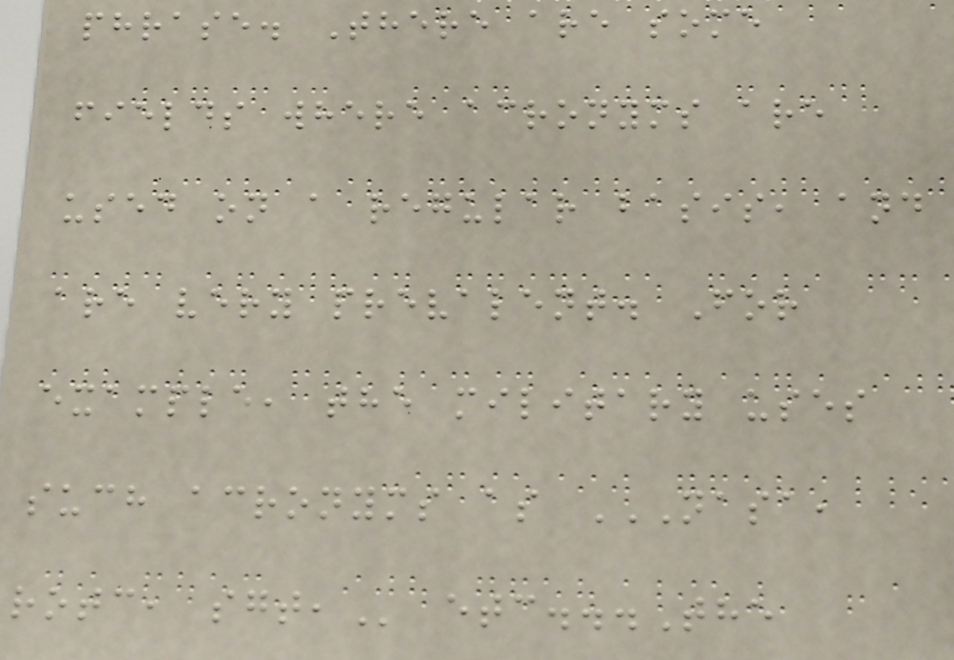phrase. There are some
fields where acronyms are
used on a regular basis, and
are very prevalent. For
example, the military uses
such acronyms as NASA,
ROTC, SGT, etc...The
